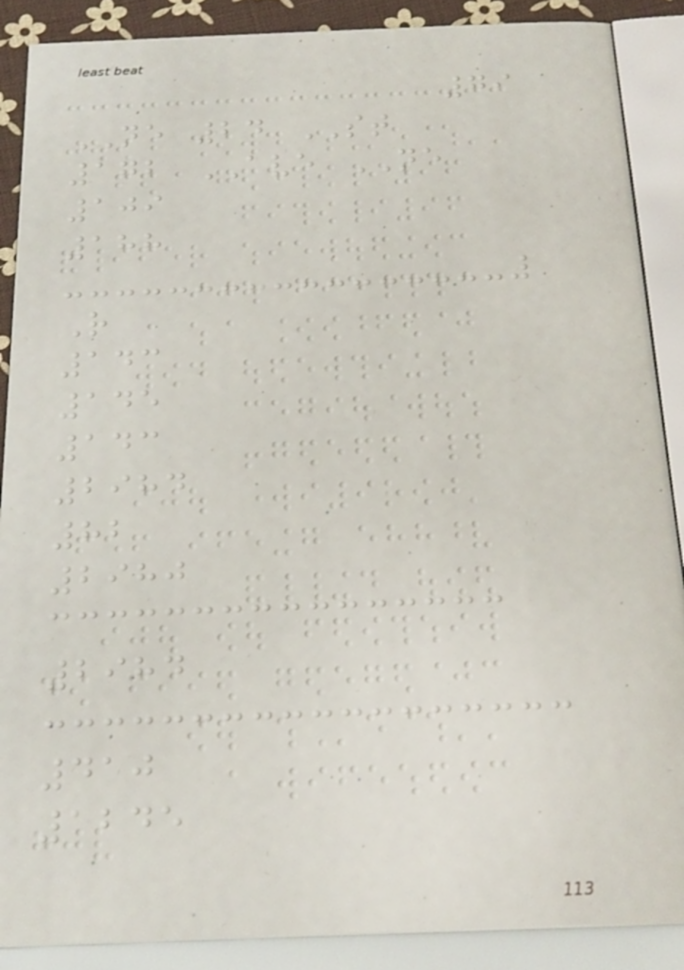79
NE 24 ST
172 AVE NE
109
188
R
143
145
143
2984
82
2980
2984
410
1245
